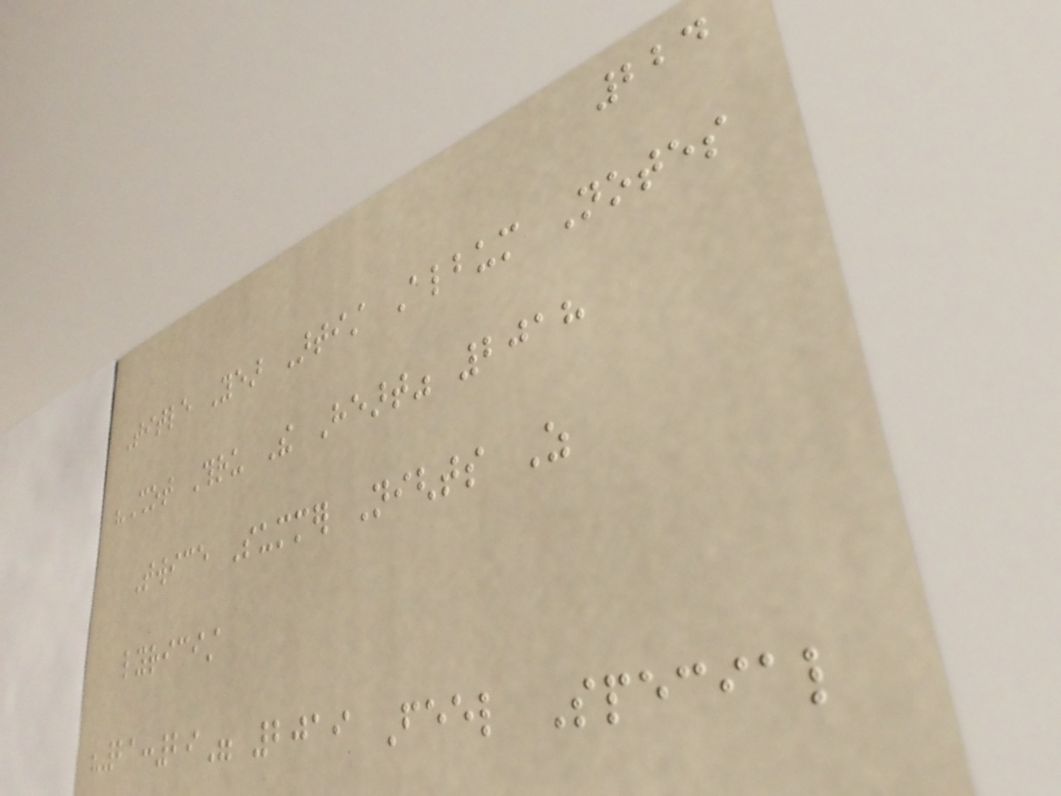224
Title Year Artist Album Notes
"Shot Thru The Heart" 2018
Twice Summer Nights As
lyricist
"21:29" 2019 Feel Special
